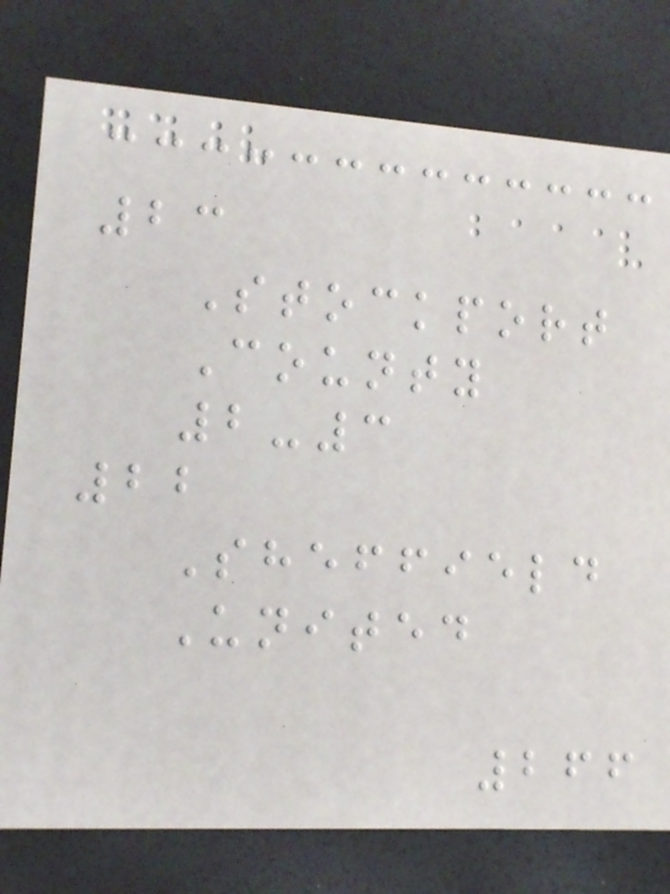23
Stockport
County
2-3
22
Sheffield
United
266
